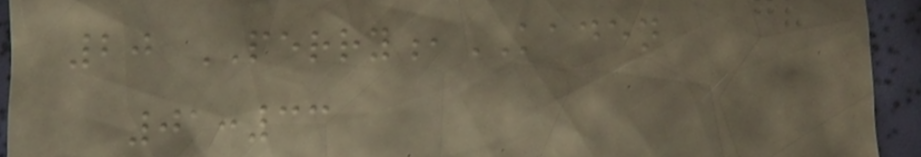20 PERRY,KADEN
01:33
